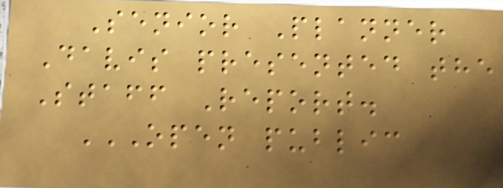Senior Planner
Davis presented the
Staff Report.
OPEN PUBLIC
